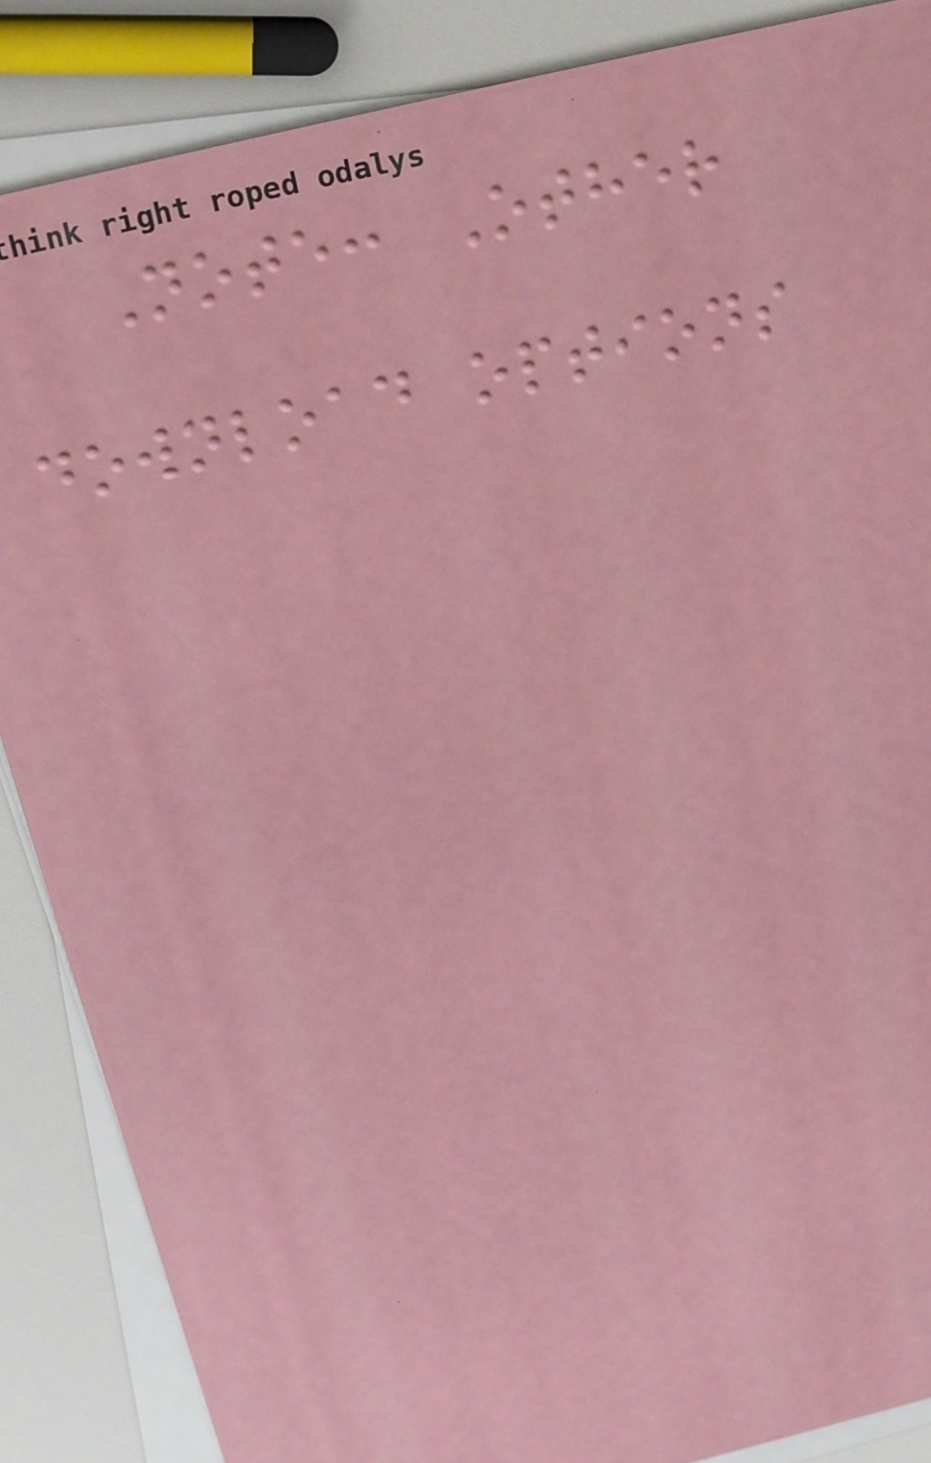Note: Other
download options
